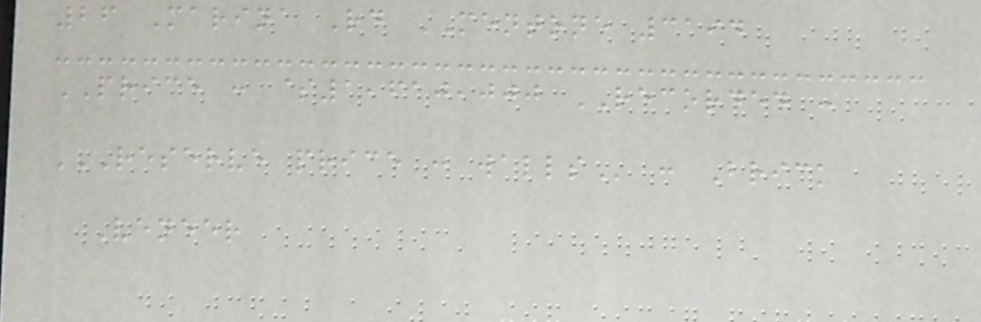26 Marina Rd MENTONE 3194
PRICE : $1,610,000 RECORDED :
RESERVE PRICE : WALLS : Brick
Veneer
